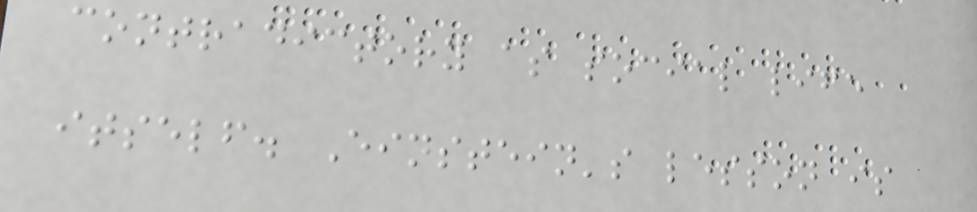contradictory as social life
itself. Einstein's lesson is
